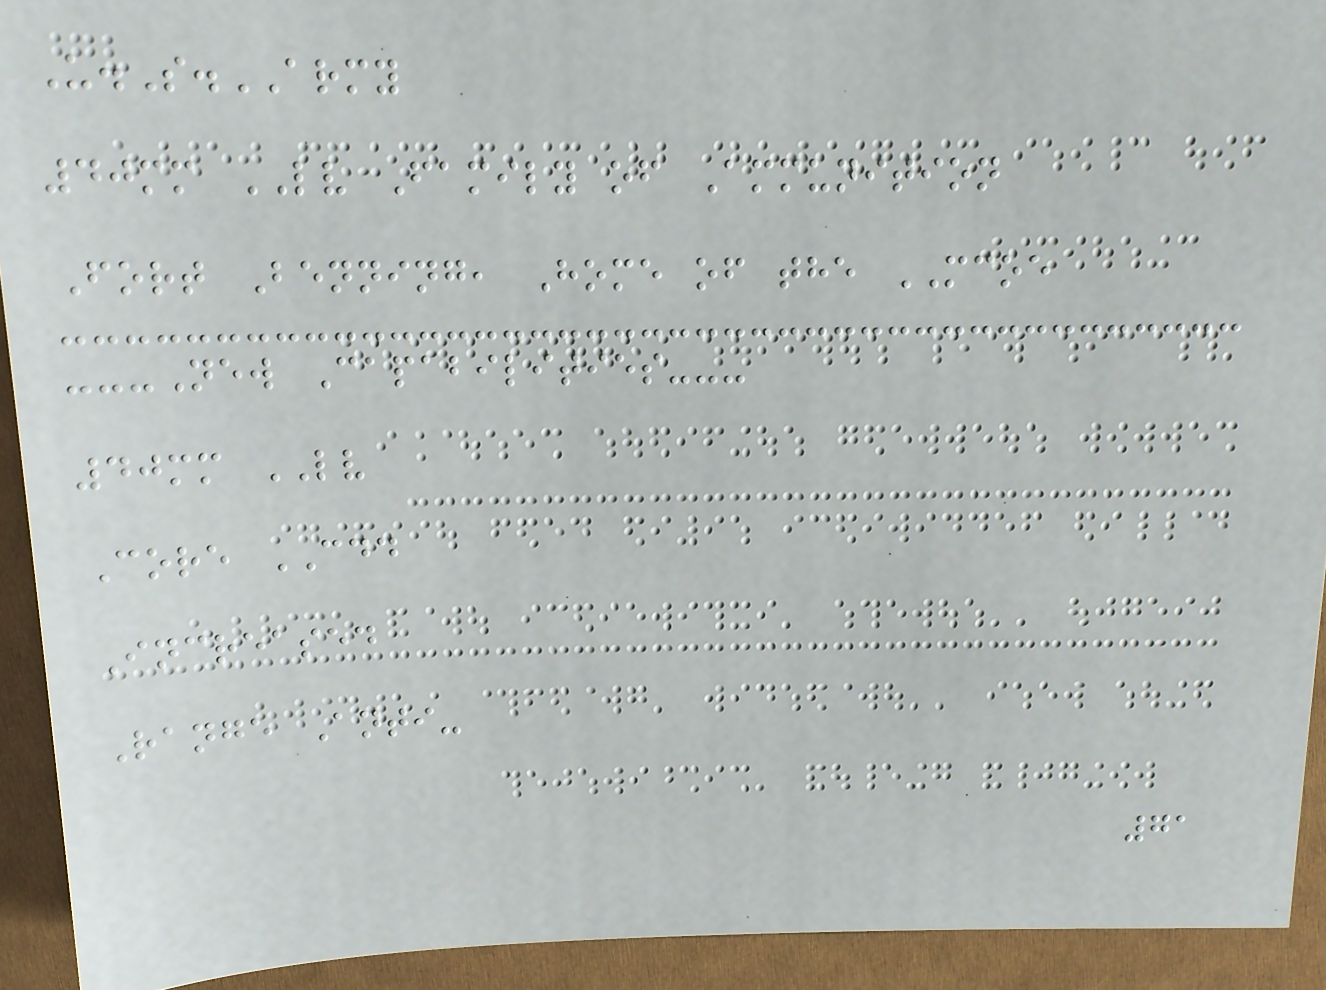U.S.ARMY
40mm LV Family of Ammunition
Fort Benning, Home of the MCOE
---New Capabilities---
40mm LV
Core CDD
Increased
Range Anti-
71
